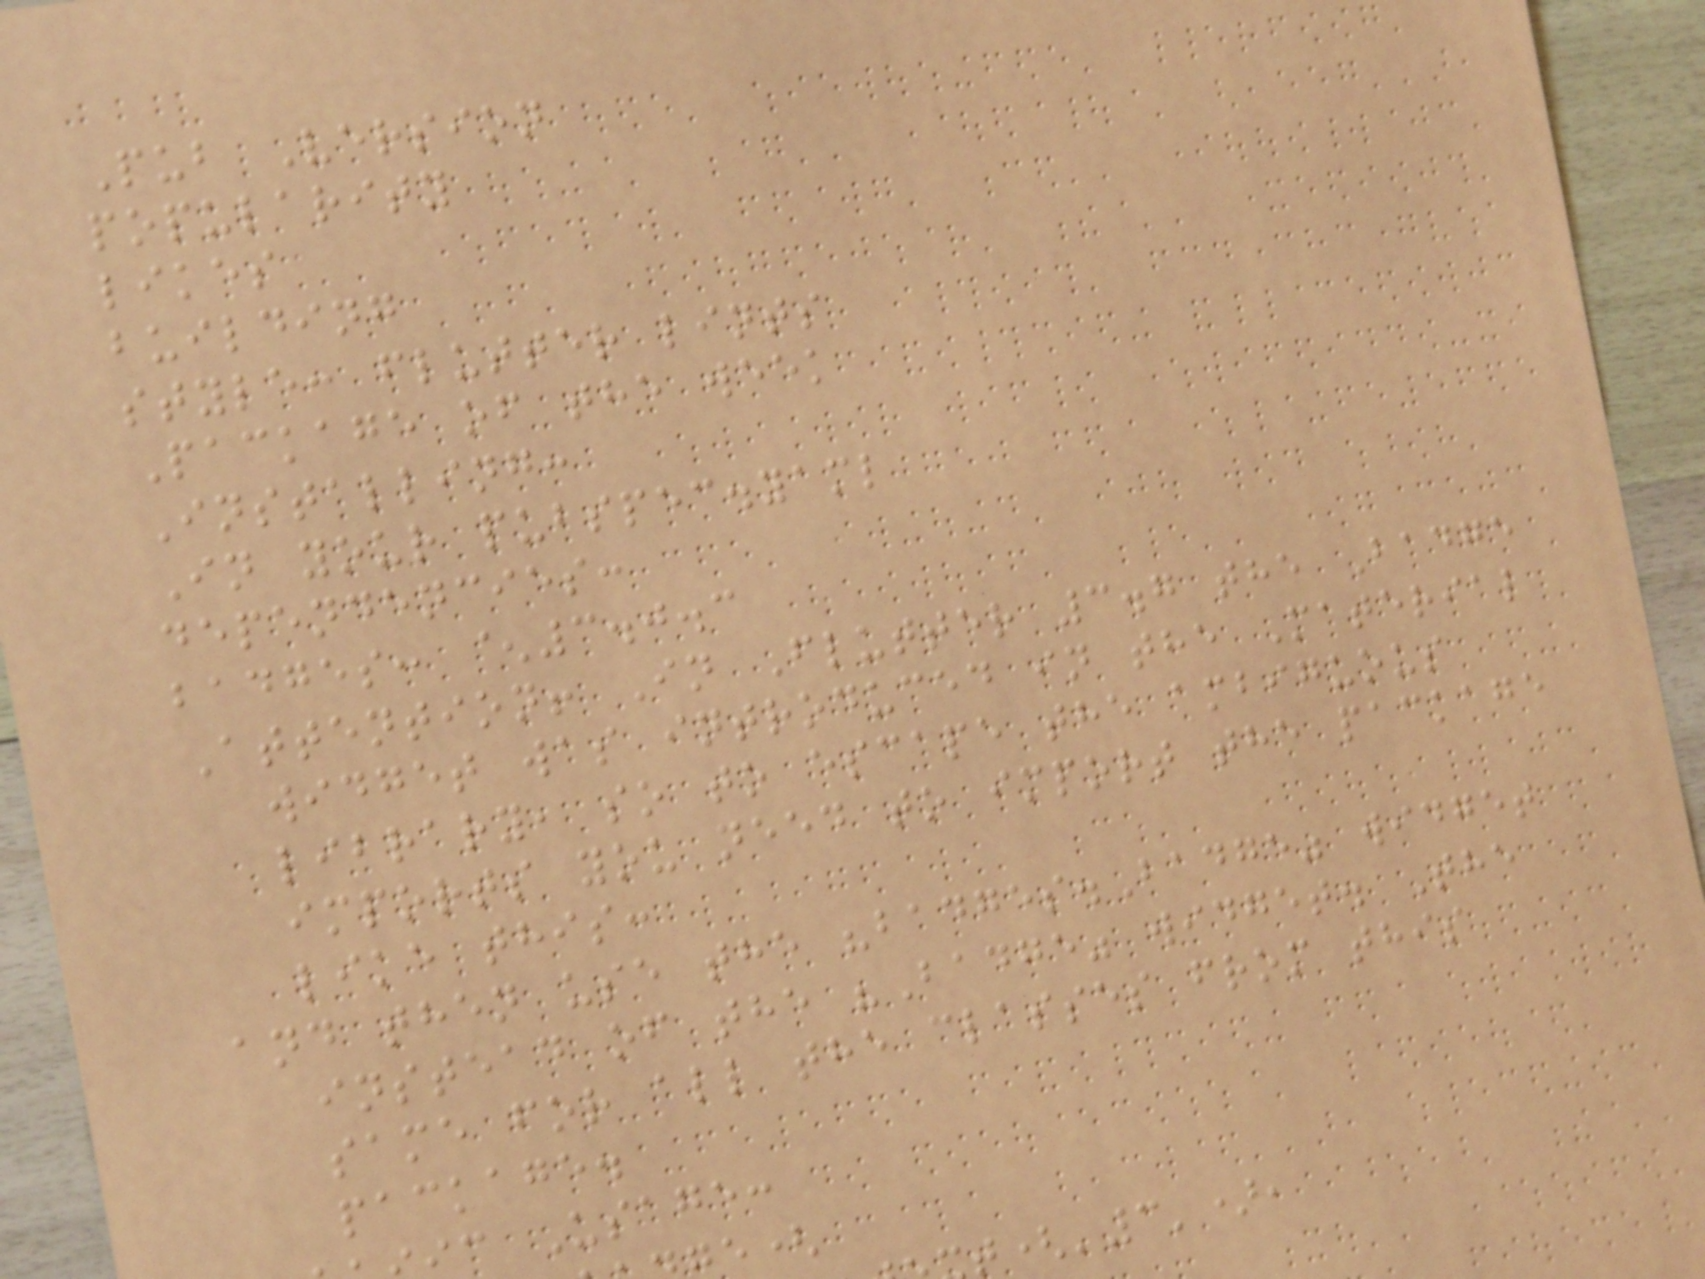Pub Version
popularity
likes
building
style: flutter lints
Package of the week
Installing:
In your pubspec.yaml
dependencies:
badges: ^3.0.3
Attention! In Flutter 3.7 the Badge
widget was introduced in the Material
library, so to escape the ambiguous
imports you need to import the package
like this:
and then use the "badges.Badge" widget
instead of the "Badge" widget. The
same for all the classes from this
package.
c Usage:
t('3'),
